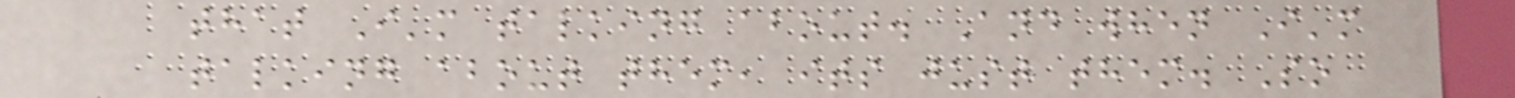that I'm talking about. And when I'm
talking about them, its just them. So
